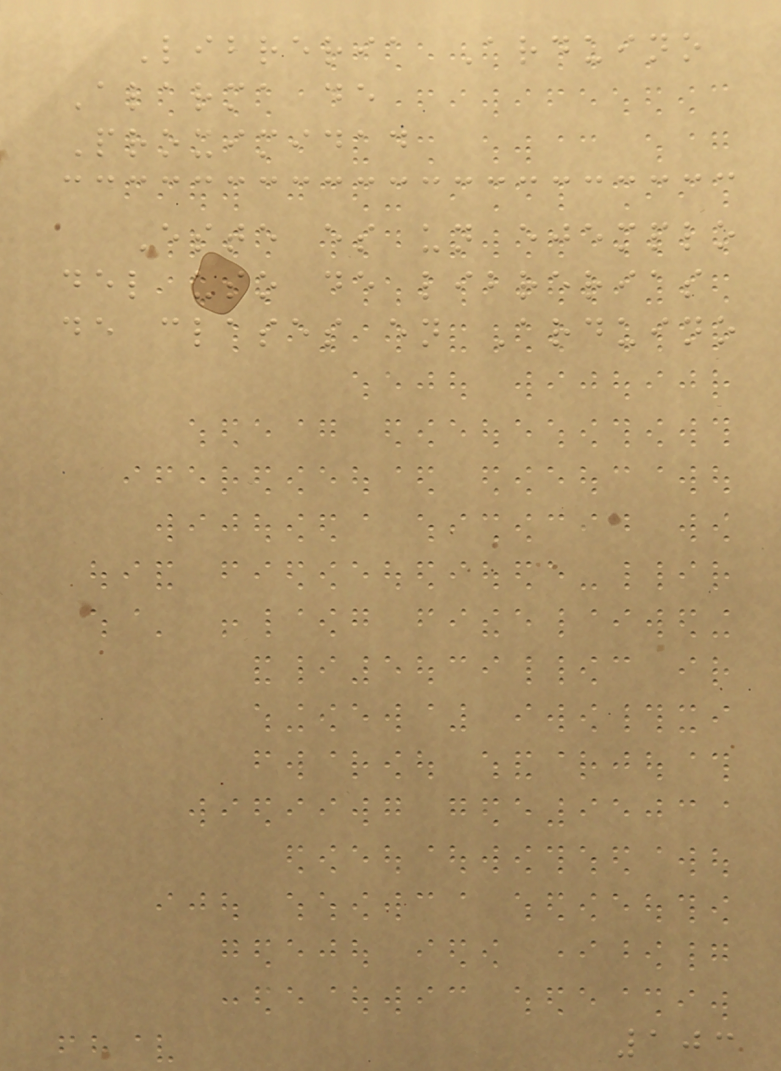Libreria Arduino
Alarma de
Proximidad
Este es un ejemplo
del uso de librerias
de clases en Arduino
103
